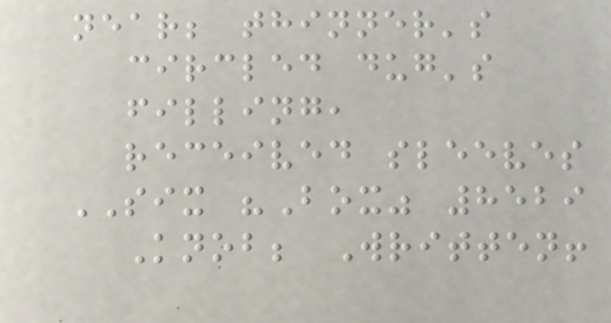near; thinner's
circled dug's
filling,
received sleeves
SIX "Box" 8529
Knob; Written!
